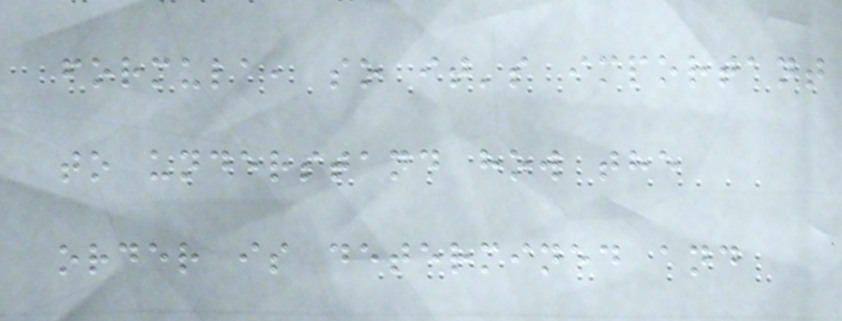formula, so it's important
to understand how the
order is determined and
